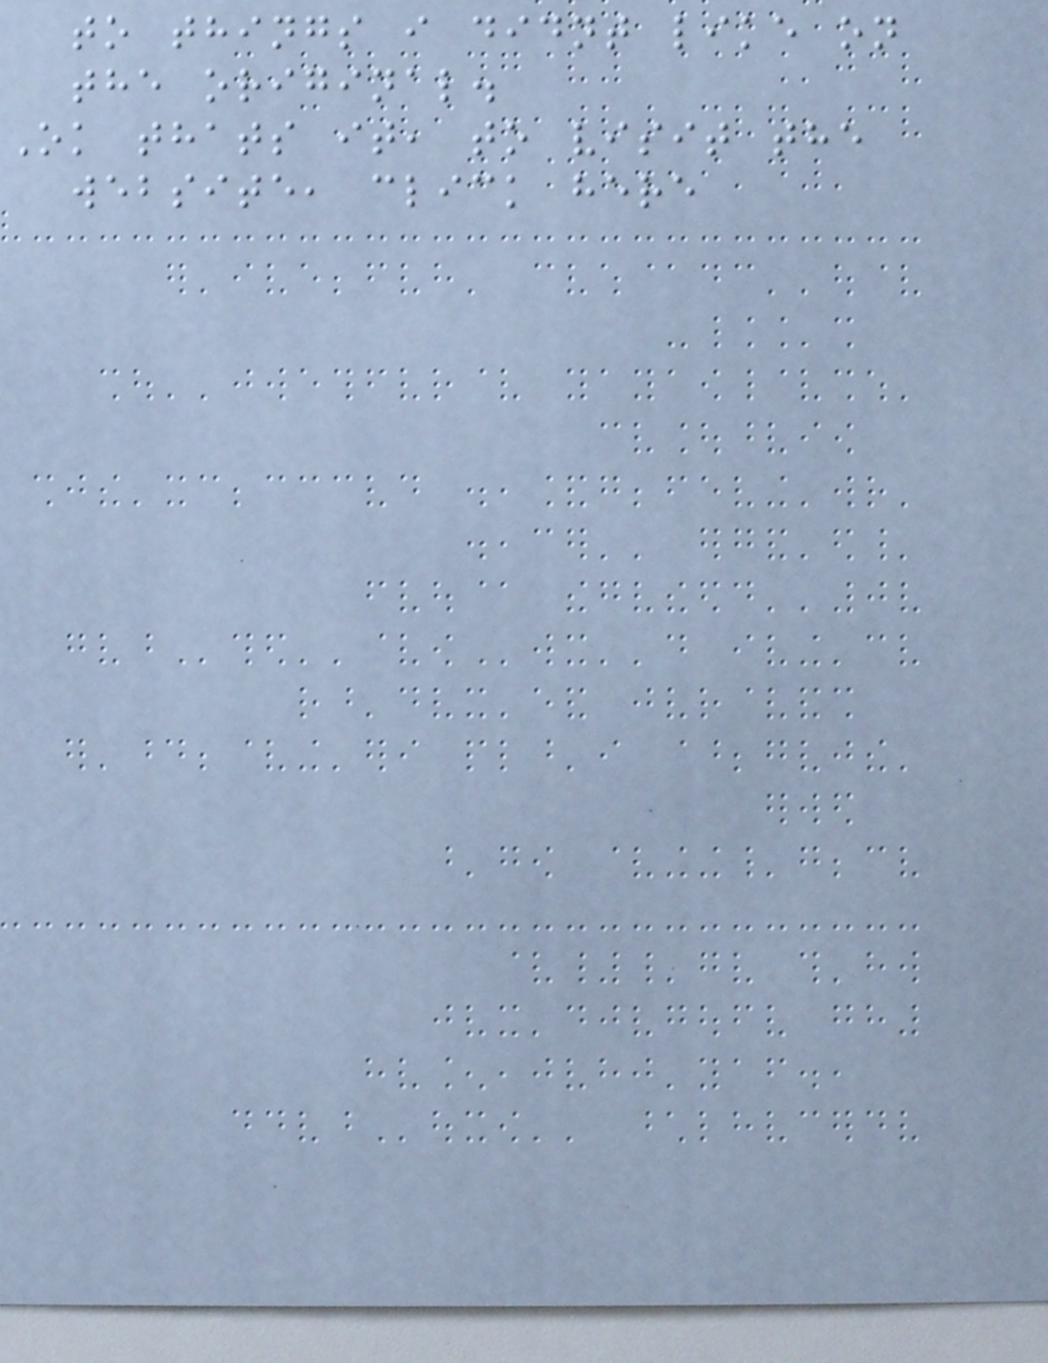to things i didnt like on
the original.
Ok thats it, to visit the
website, click here
